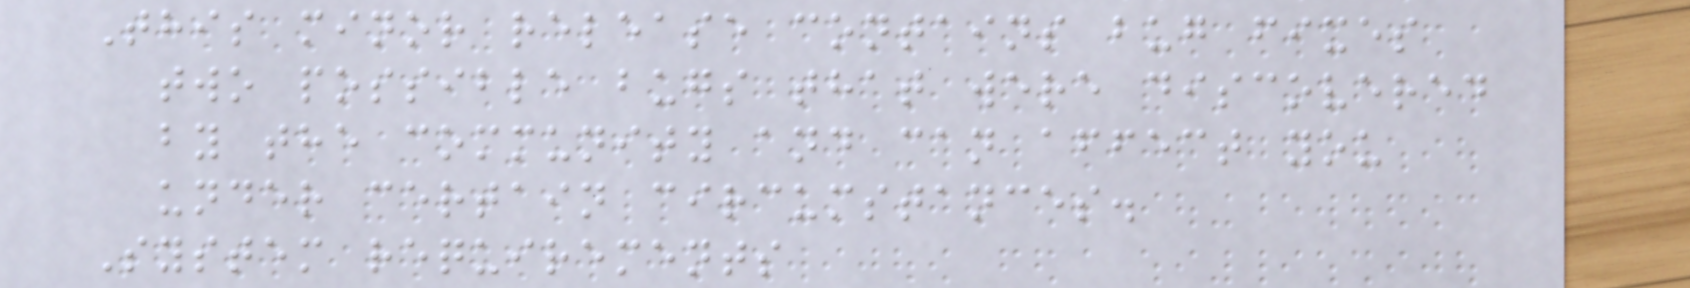This minor release contains bug fixes
two possible bugs that were discovered
by the community and can affect you
under certain circumstances.
System requirements
